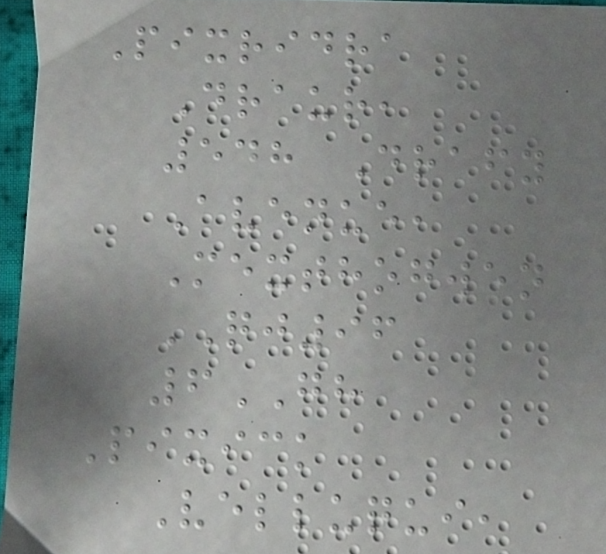Pixridra
Draur,
548 Drafy
Avenue,
Mexthogwen
QJ96
6GH
Pixick
Velluqui,
